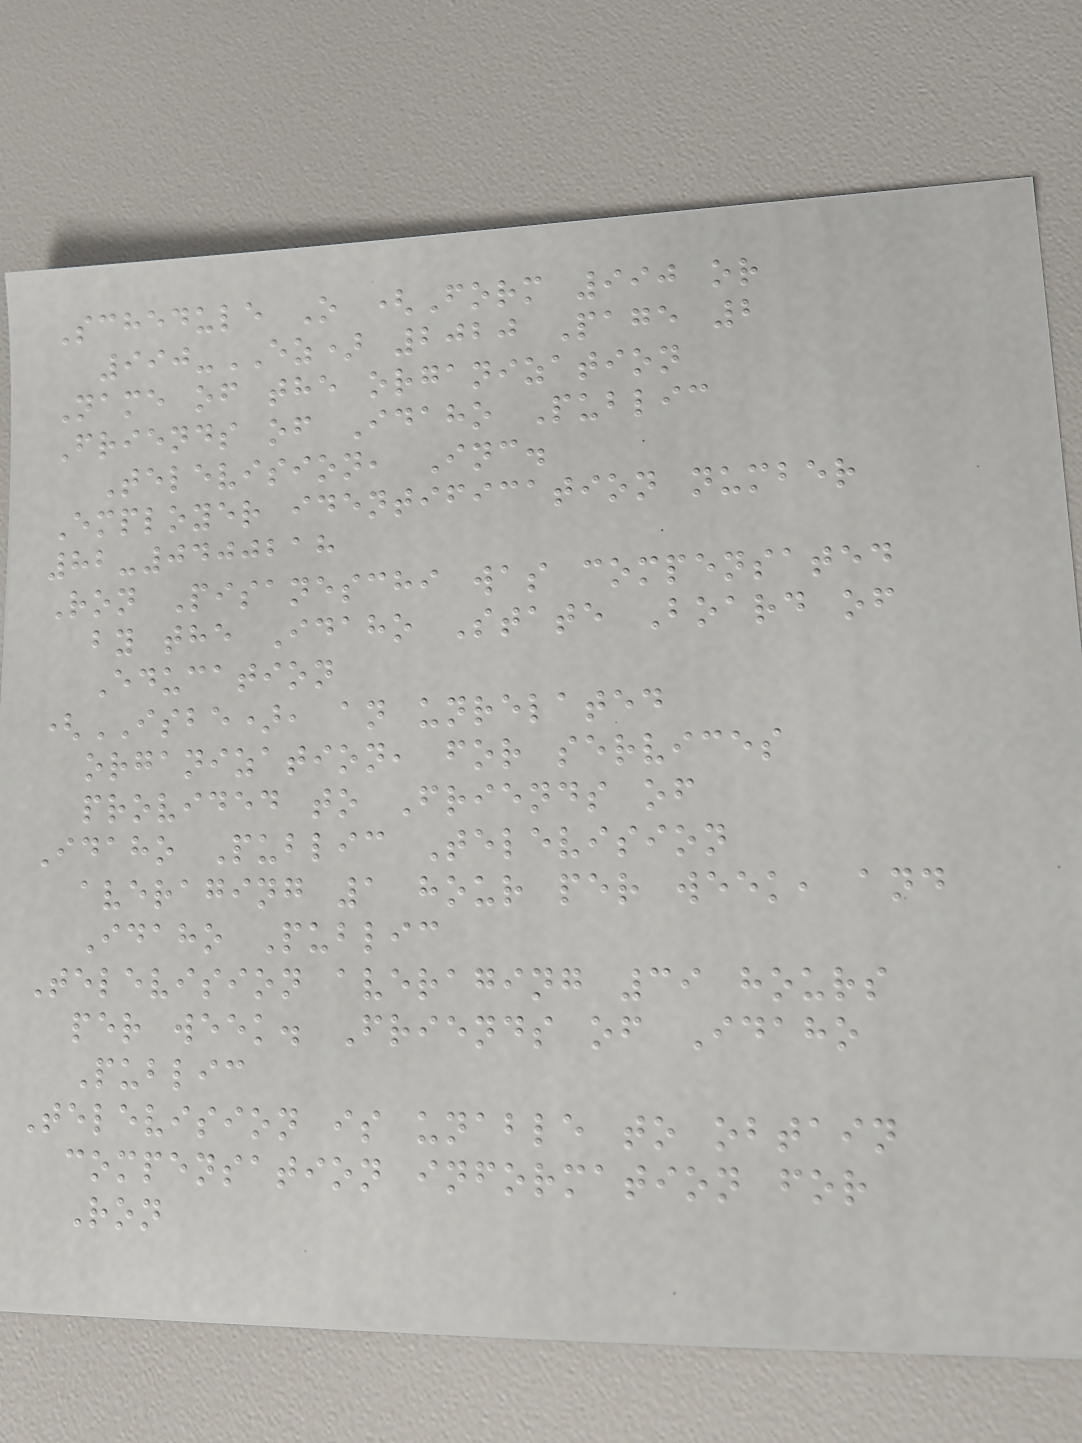Schedule O (Form 990 or
990-EZ) 2020 Page 2
Name of the organization
Friends of Idaho Public
Television, Inc.
Employer identification number
82-0400218
Ron Pisaneschi was compensated
by the Idaho State Board of
Education
(ISBE), an unrelated
organization, for services
provided to Friends of
Idaho Public Television
averaging 1 hour per week, and
Idaho Public
Television averaging 39 hours
per week. Friends of Idaho
Public
Television is unable to obtain
compensation information for
Ron
